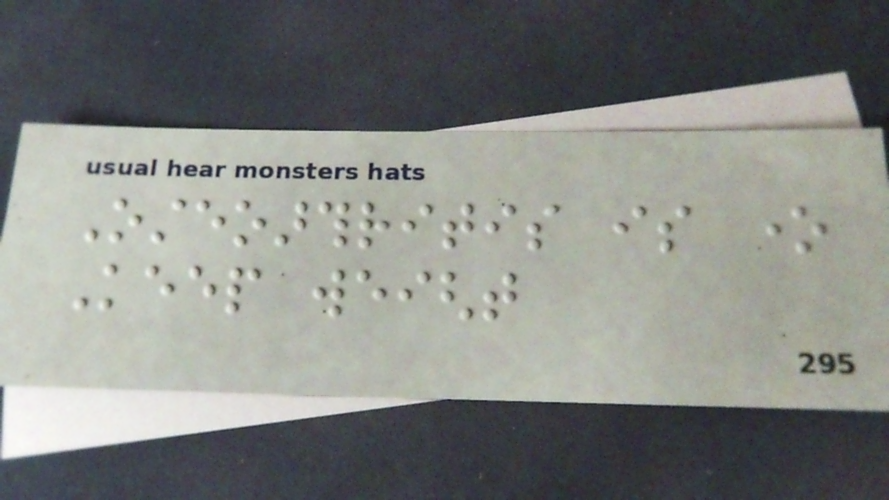Osteoarthritis is one
Keep weight
